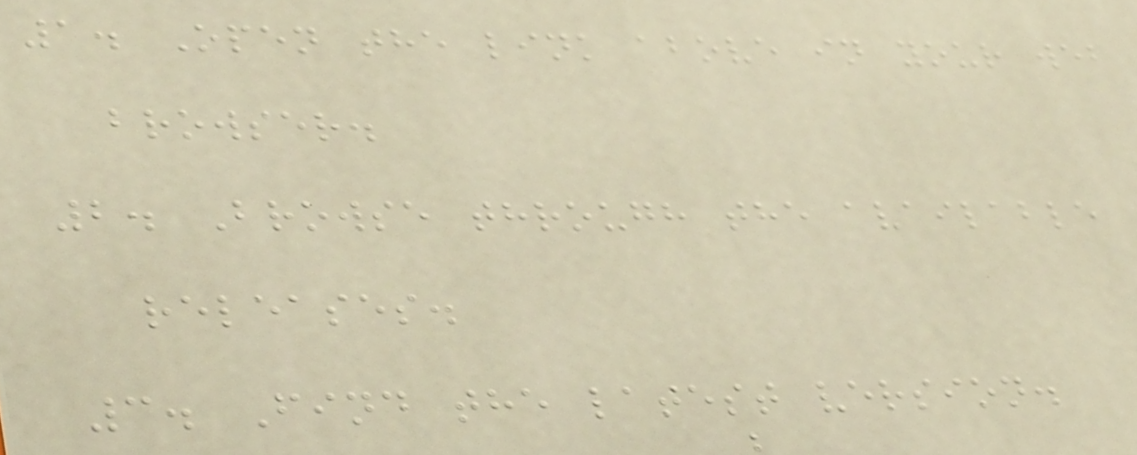1. Open the link above in your web
browser.
2. Browse through the available
releases.
3. Find the latest version.
